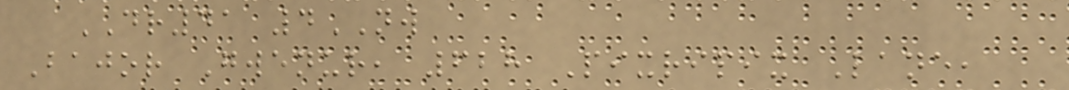DR41 4NW
Bajor Gwenur, 628 Pixripix Lane,
